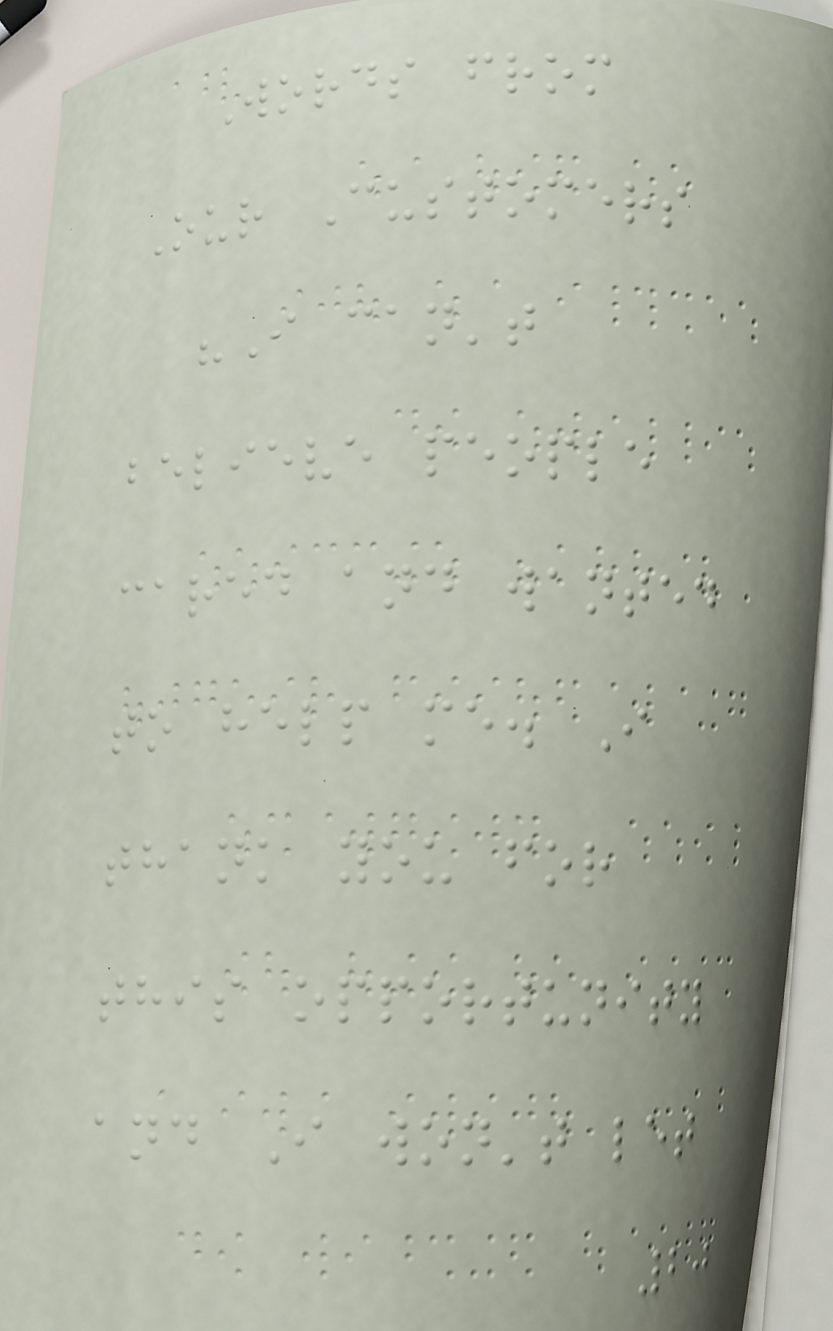Words from
Our Customers
"I can't
believe people
cared and wanted
to help me. I
thank you for
this opportunity
and I won't let
20
